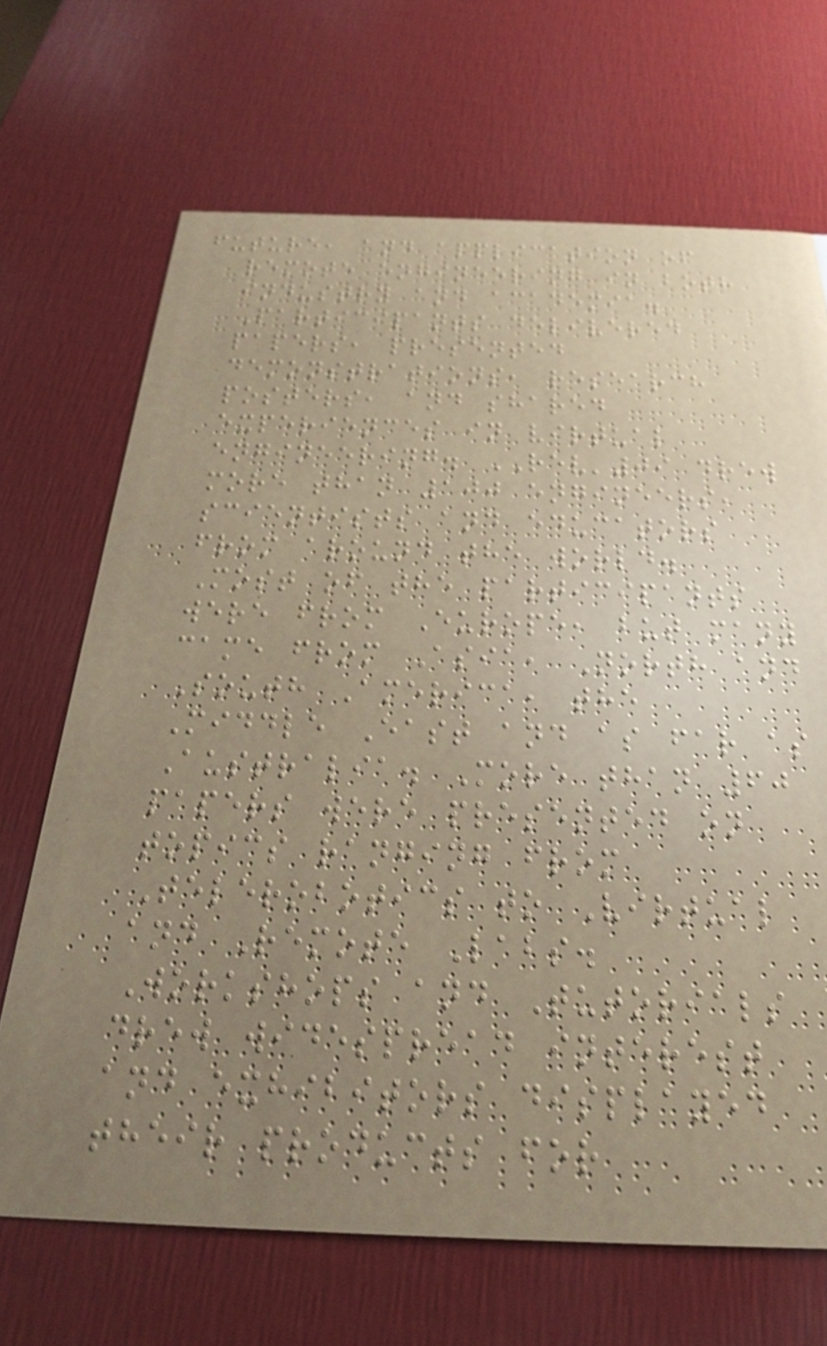future, and application of
remote engineering in both
industry and academia.
Participants delivered
papers, presented
demonstrations, research
posters, and shared
experiences in virtual
engineering. REV'09 drew
more than 100 engineers,
scientists and educators
from around the world.
Most of the participants
were from Europe, but many
came from Asia, North and
South America, the
Middle East and as far as
Australia. More than 60
papers were presented on
topics ranging from
Telerobotics to Virtual
and Remote Labs.
Workshops and Tutorials
drew widespread interest
and exhibitors displayed
their products for
